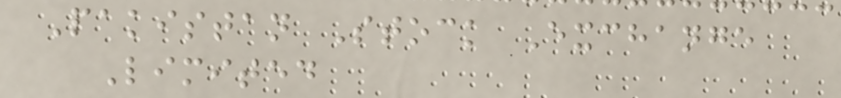Pakistan Stock Exchange
Limited
